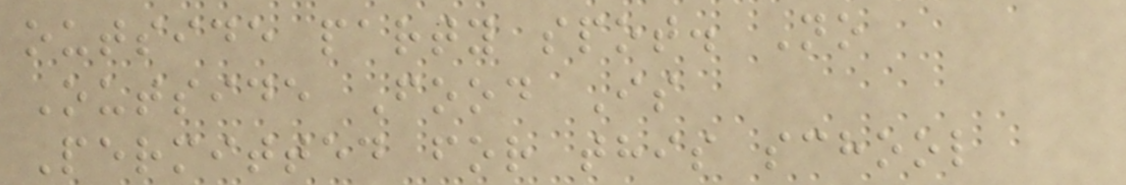outside party spot. No
Outside Food Is
Permitted for this school
